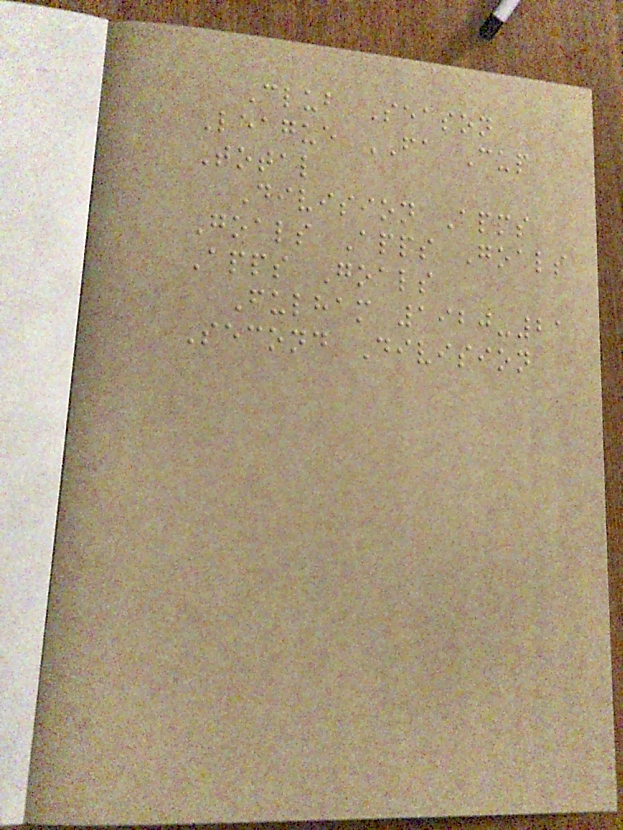Club Season
League FA Cup
Total
Division Apps
Goals Apps Goals
Apps Goals
Fulham 1920-21
Second Division
